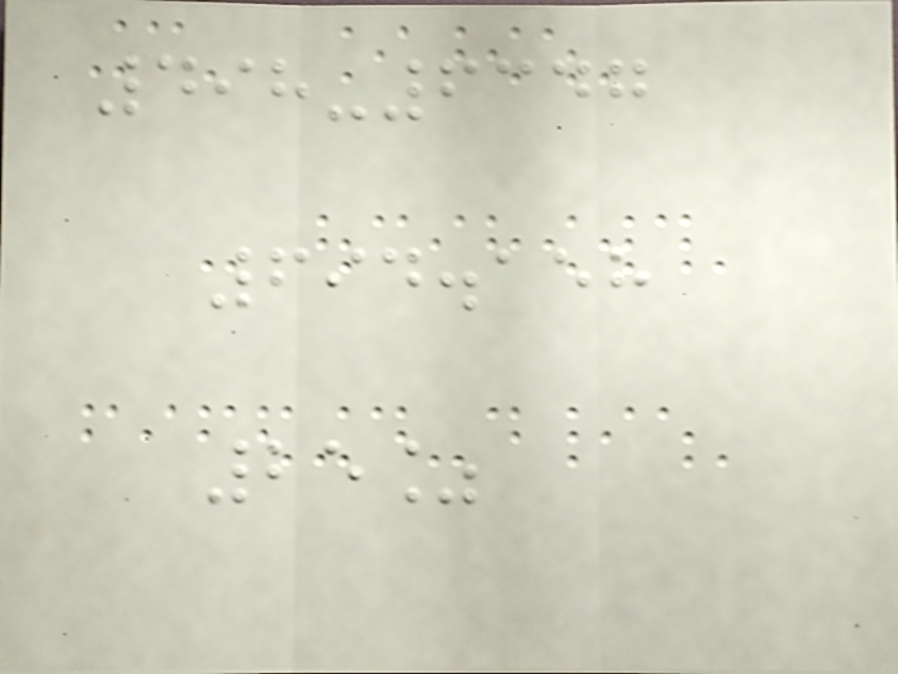498-6347
694.158
25%
